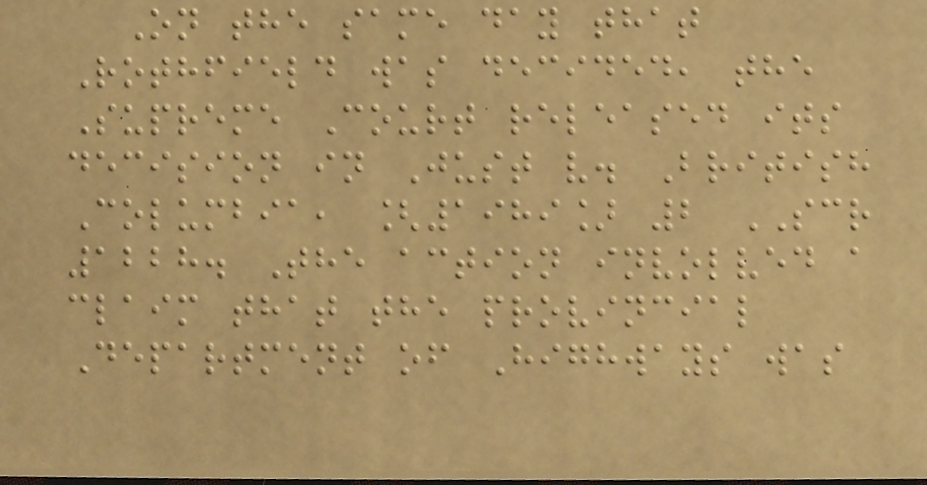On the same day that
Rothfield was decided, the
Supreme Court released its
decision in Just v. British
Columbia, [1989] 2 SCR
1228. The action involved a
claim that the provincial
Department of Highways was
